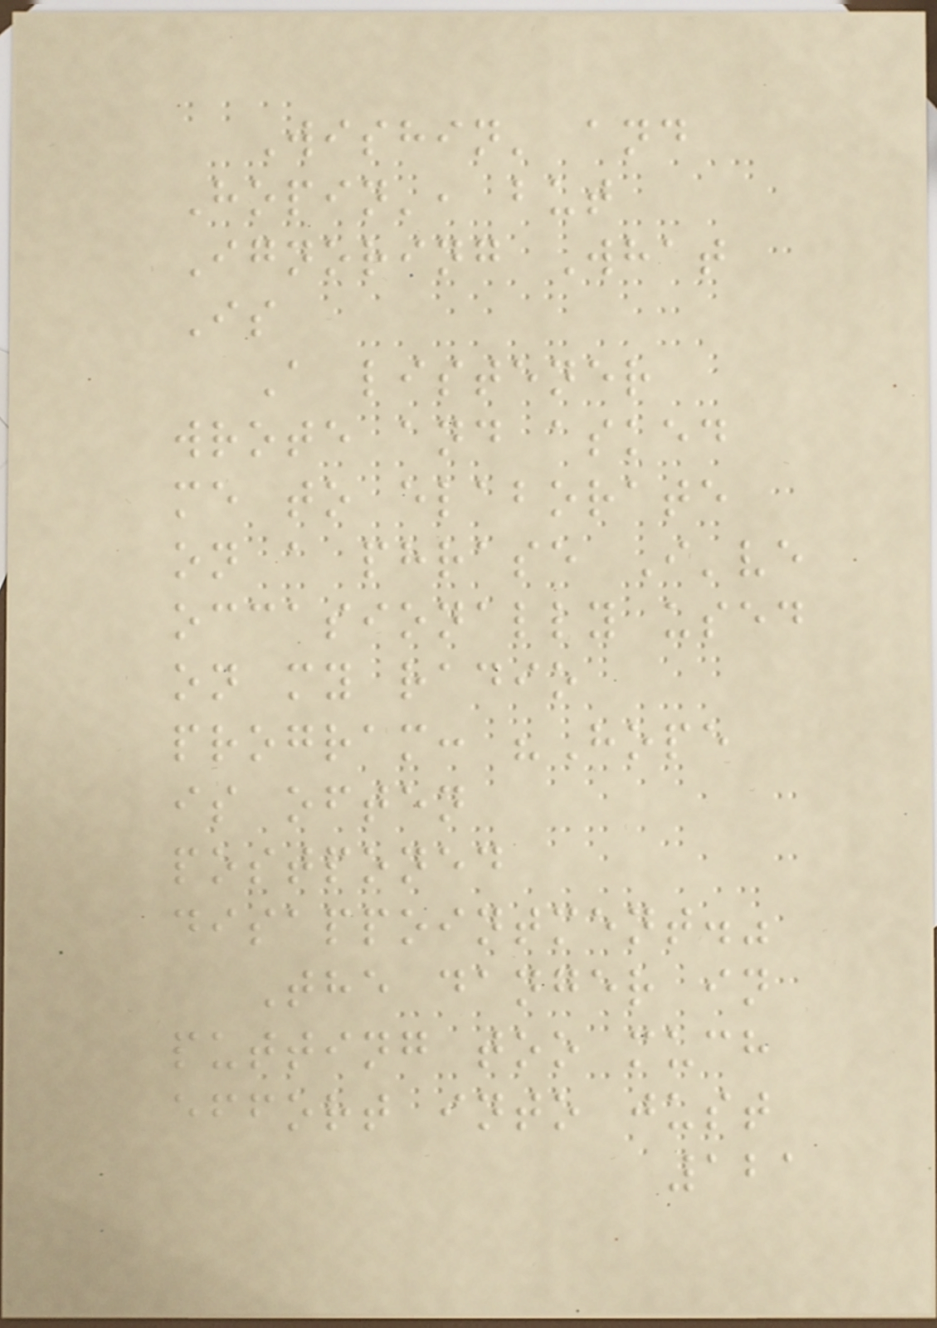Wishin' and
Hopin', but
Ignoring What
Is
A listener
wrote and asked
me to elaborate
on a phrase I've
occasionally used
on my radio
program: "Hope
is often
postponed
disappointment."
The danger in
putting too much
effort into just
121
